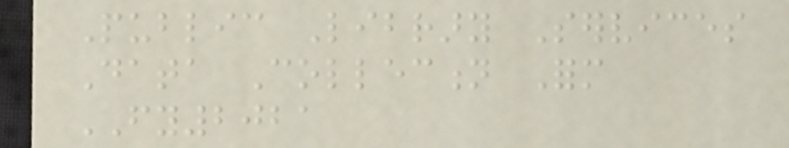Public Library Services
Data Collection Form
FY2021
